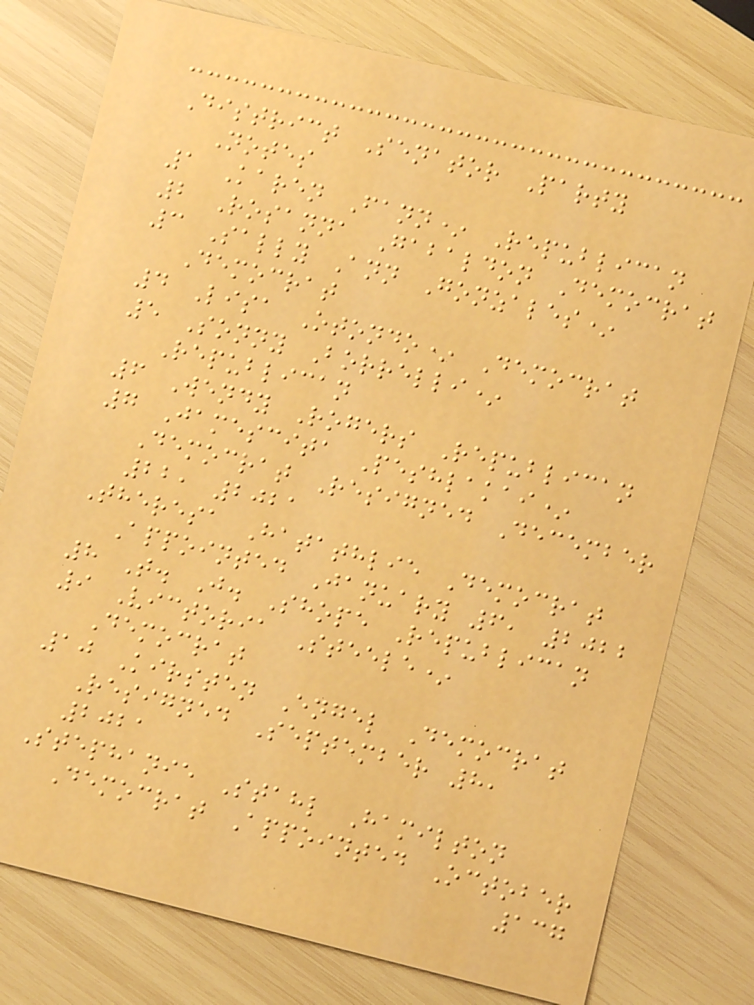District Senator Party
Notes
1 Karen Fann* Republican
2 Rosanna Gabaldon Democrat
3 Sally Ann Gonzales*
Democrat
4 Lisa Otondo* Democrat
5 Sonny Borrelli*
Republican
6 Wendy Rogers Republican
7 Jamescita Peshlakai*
Democrat Resigned December
22, 2021
Theresa Hatathlie Democrat
Appointed January 6, 2022
8 T. J. Shope Republican
9 Victoria Steele*
Democrat
10 Kirsten Engel Democrat
Resigned September 8,
2021
Stephanie Stahl Hamilton
Democrat Appointed October
137
